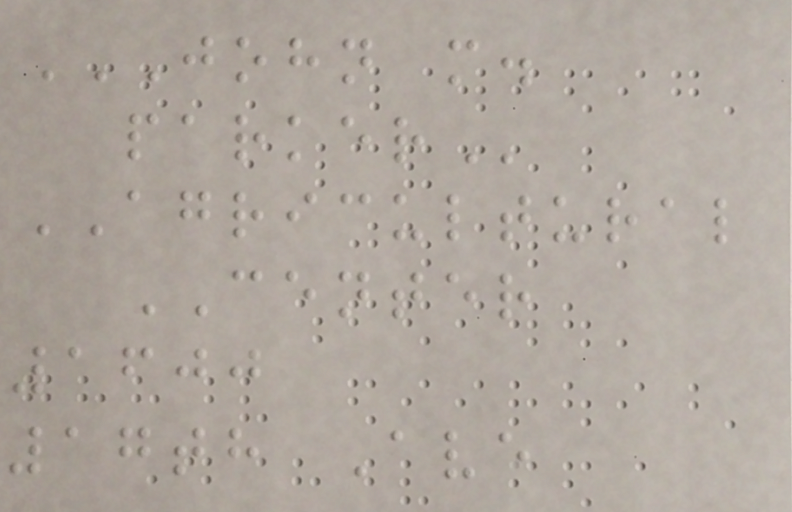JOHN M.
PARKER
AGRICULTURAL
CENTER
1600
17th Ave
